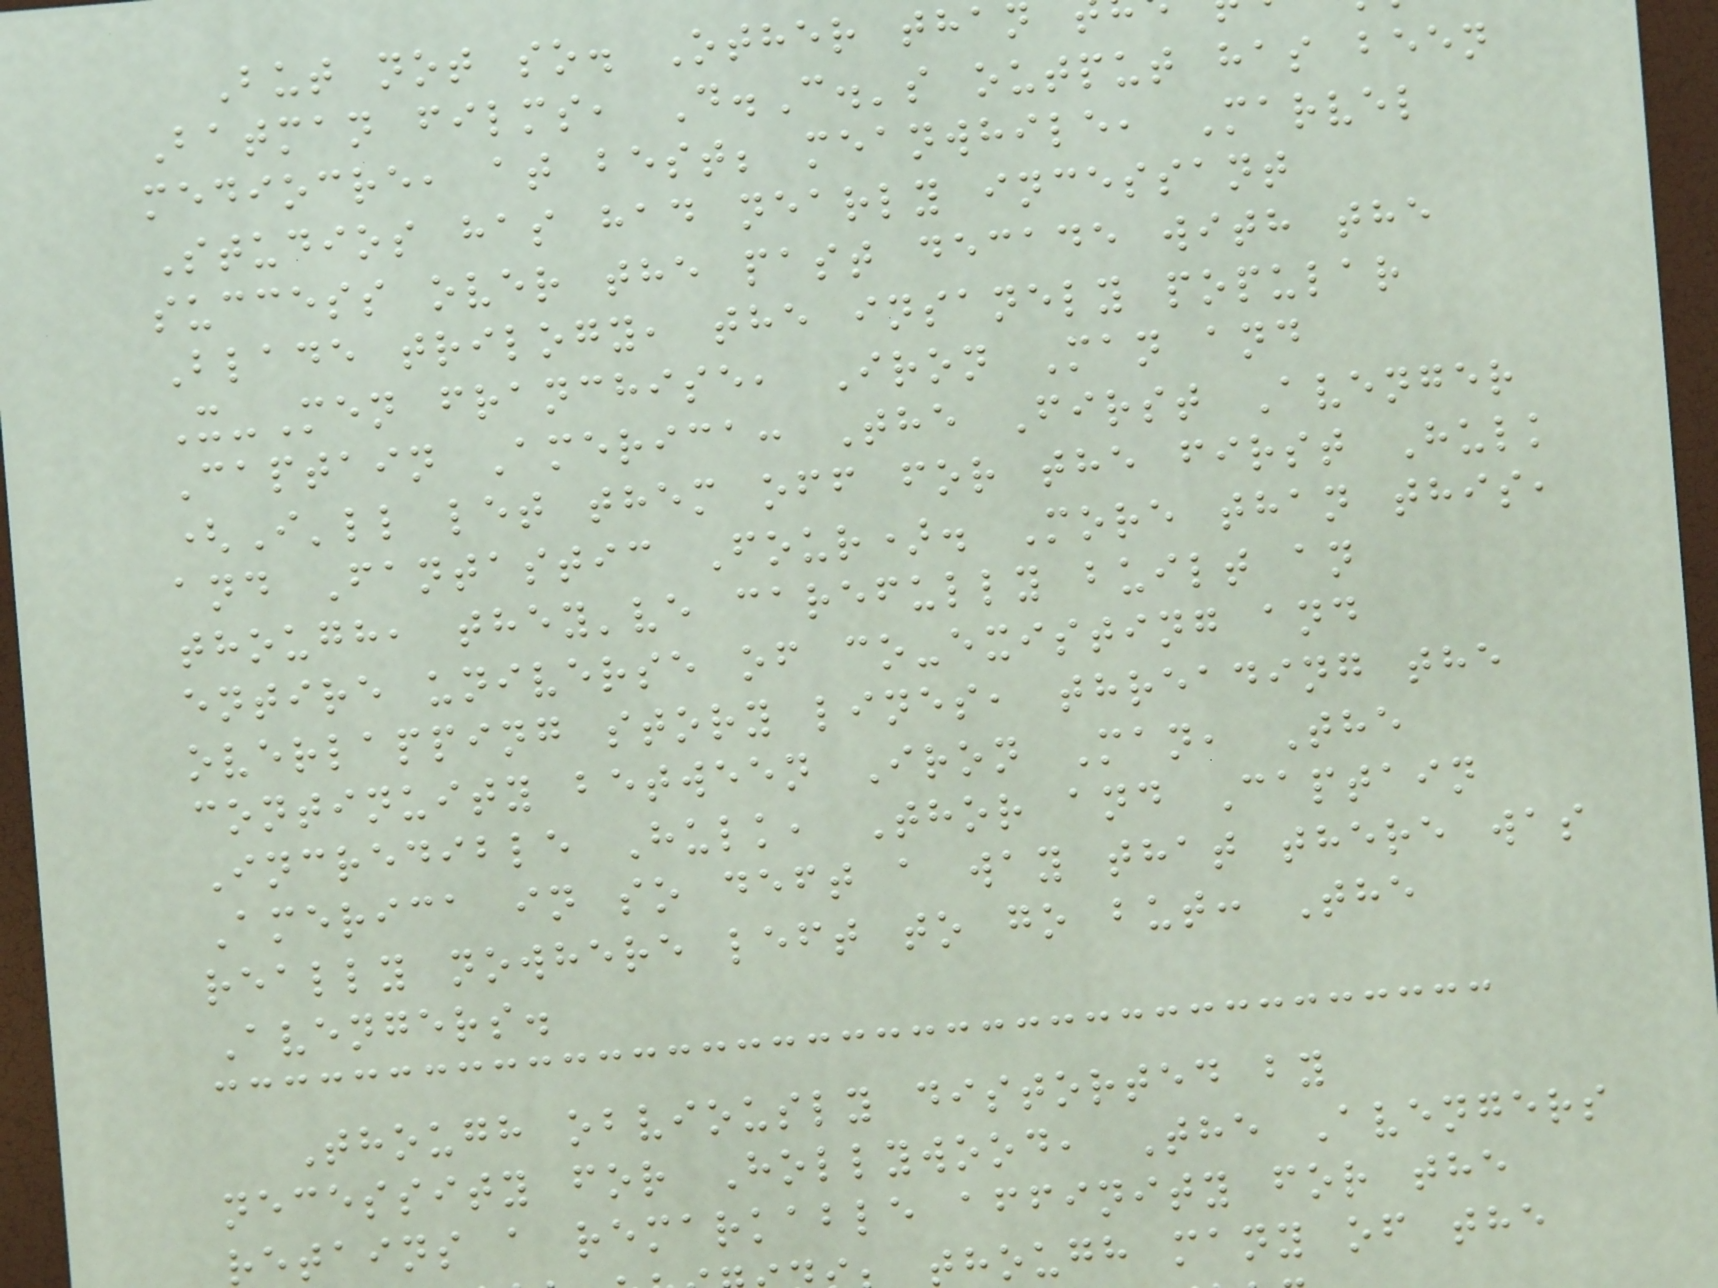But not so. Other than
Batman films, D.C.'s output has been
mediocre, at best; meanwhile, Marvel
Studios has had nearly incessant
success over the past decade with the
Blade trilogy, the insanely popular
X-Men franchise, Iron Man and
Captain America: The First Avenger
(I'll let them off for the first Hulk
and Fantastic Four). More than this,
though, they've carefully built an
entire universe of co-existing and
overlapping story lines, threading the
continuity between Iron Man, The
Incredible Hulk, Thor and Captain
America in so deft a way that there was
really nowhere left to go but: The
Avengers.
Though obviously distorted by
necessity for Hollywood, The Avengers
retains a remarkable affinity for the
though many of the
